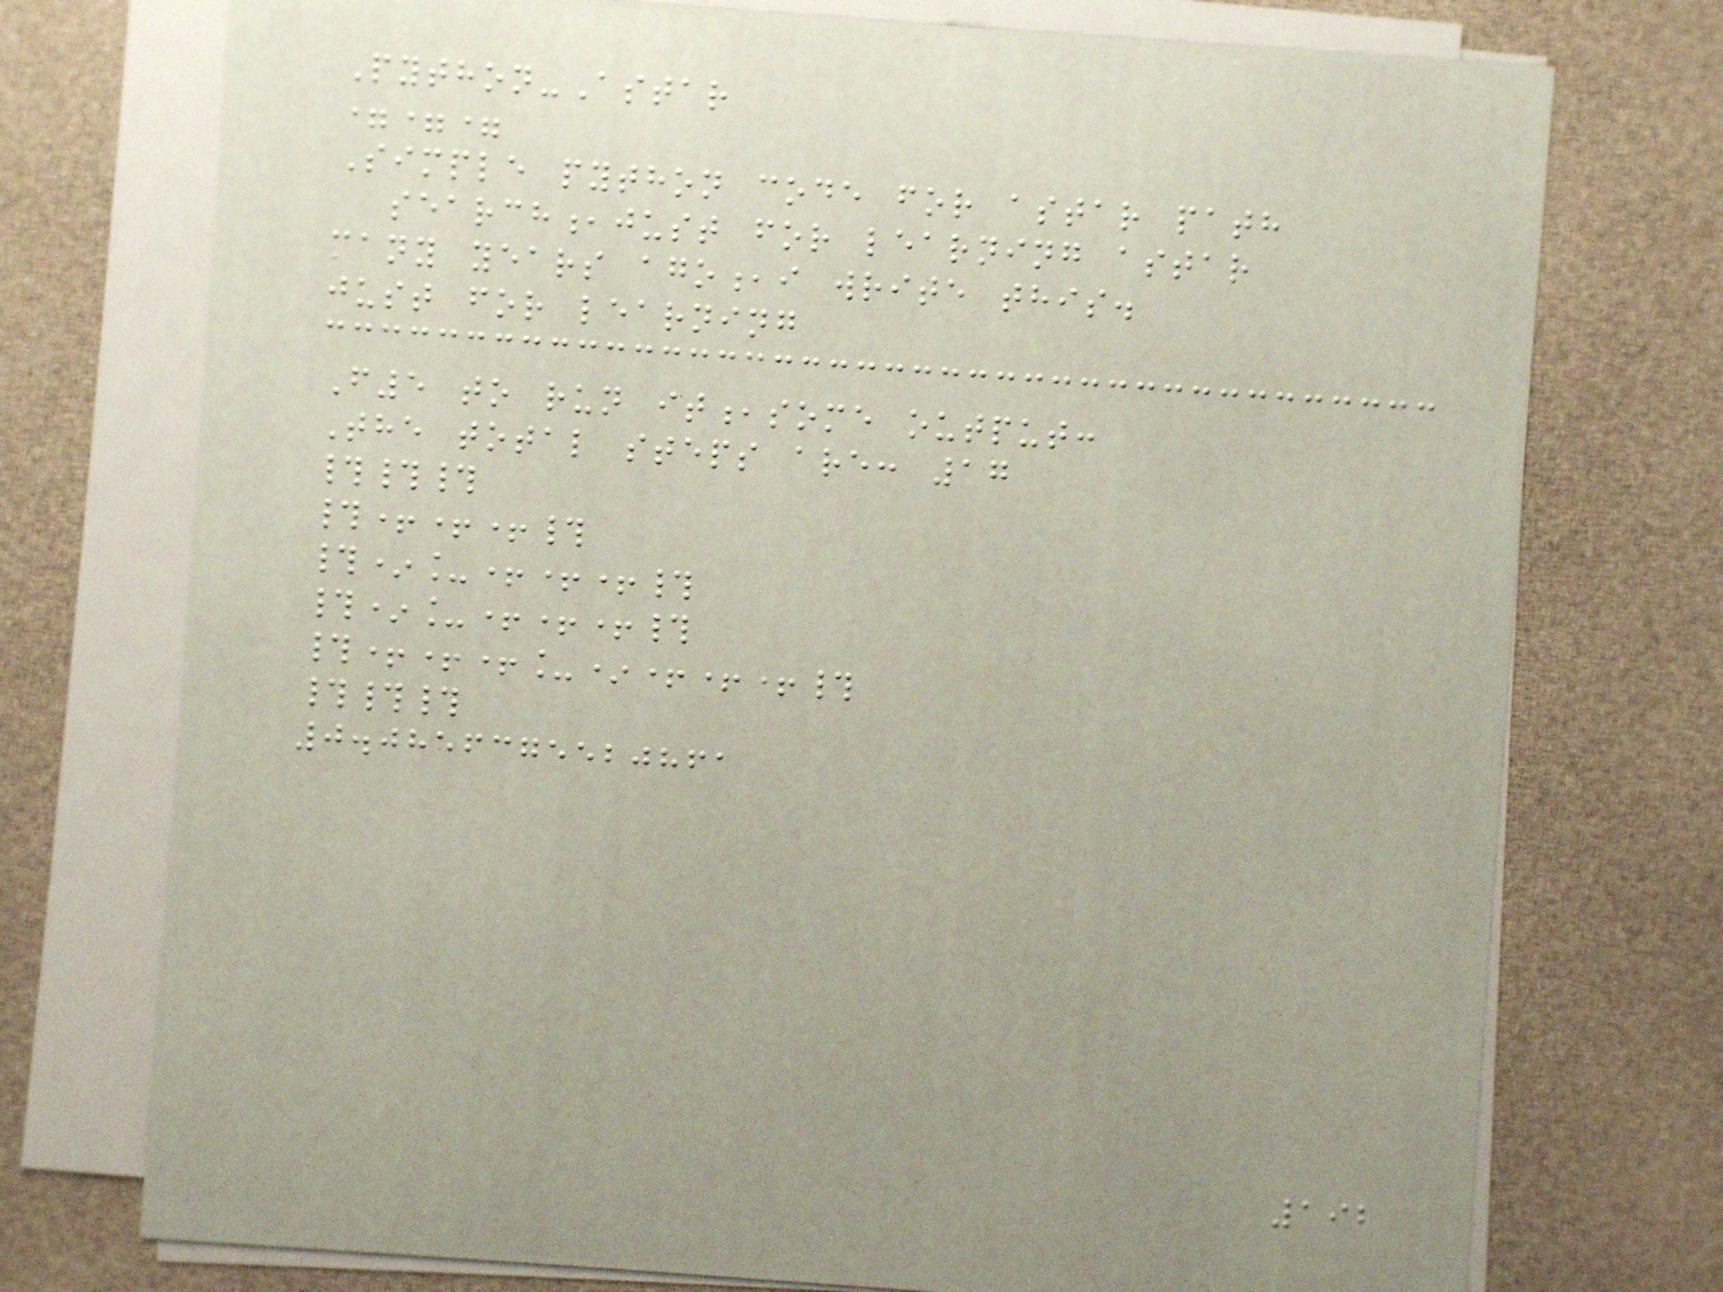Python-Astar
===
Simple python code for astar path
search,just for learning astar
many years ago,i write this.
just for learning
F5 to run it,some output:
The total steps are: 17
###
#+++#
#*_+++#
#*_+++#
#+++_*+++#
###
0.0856375520861
192
